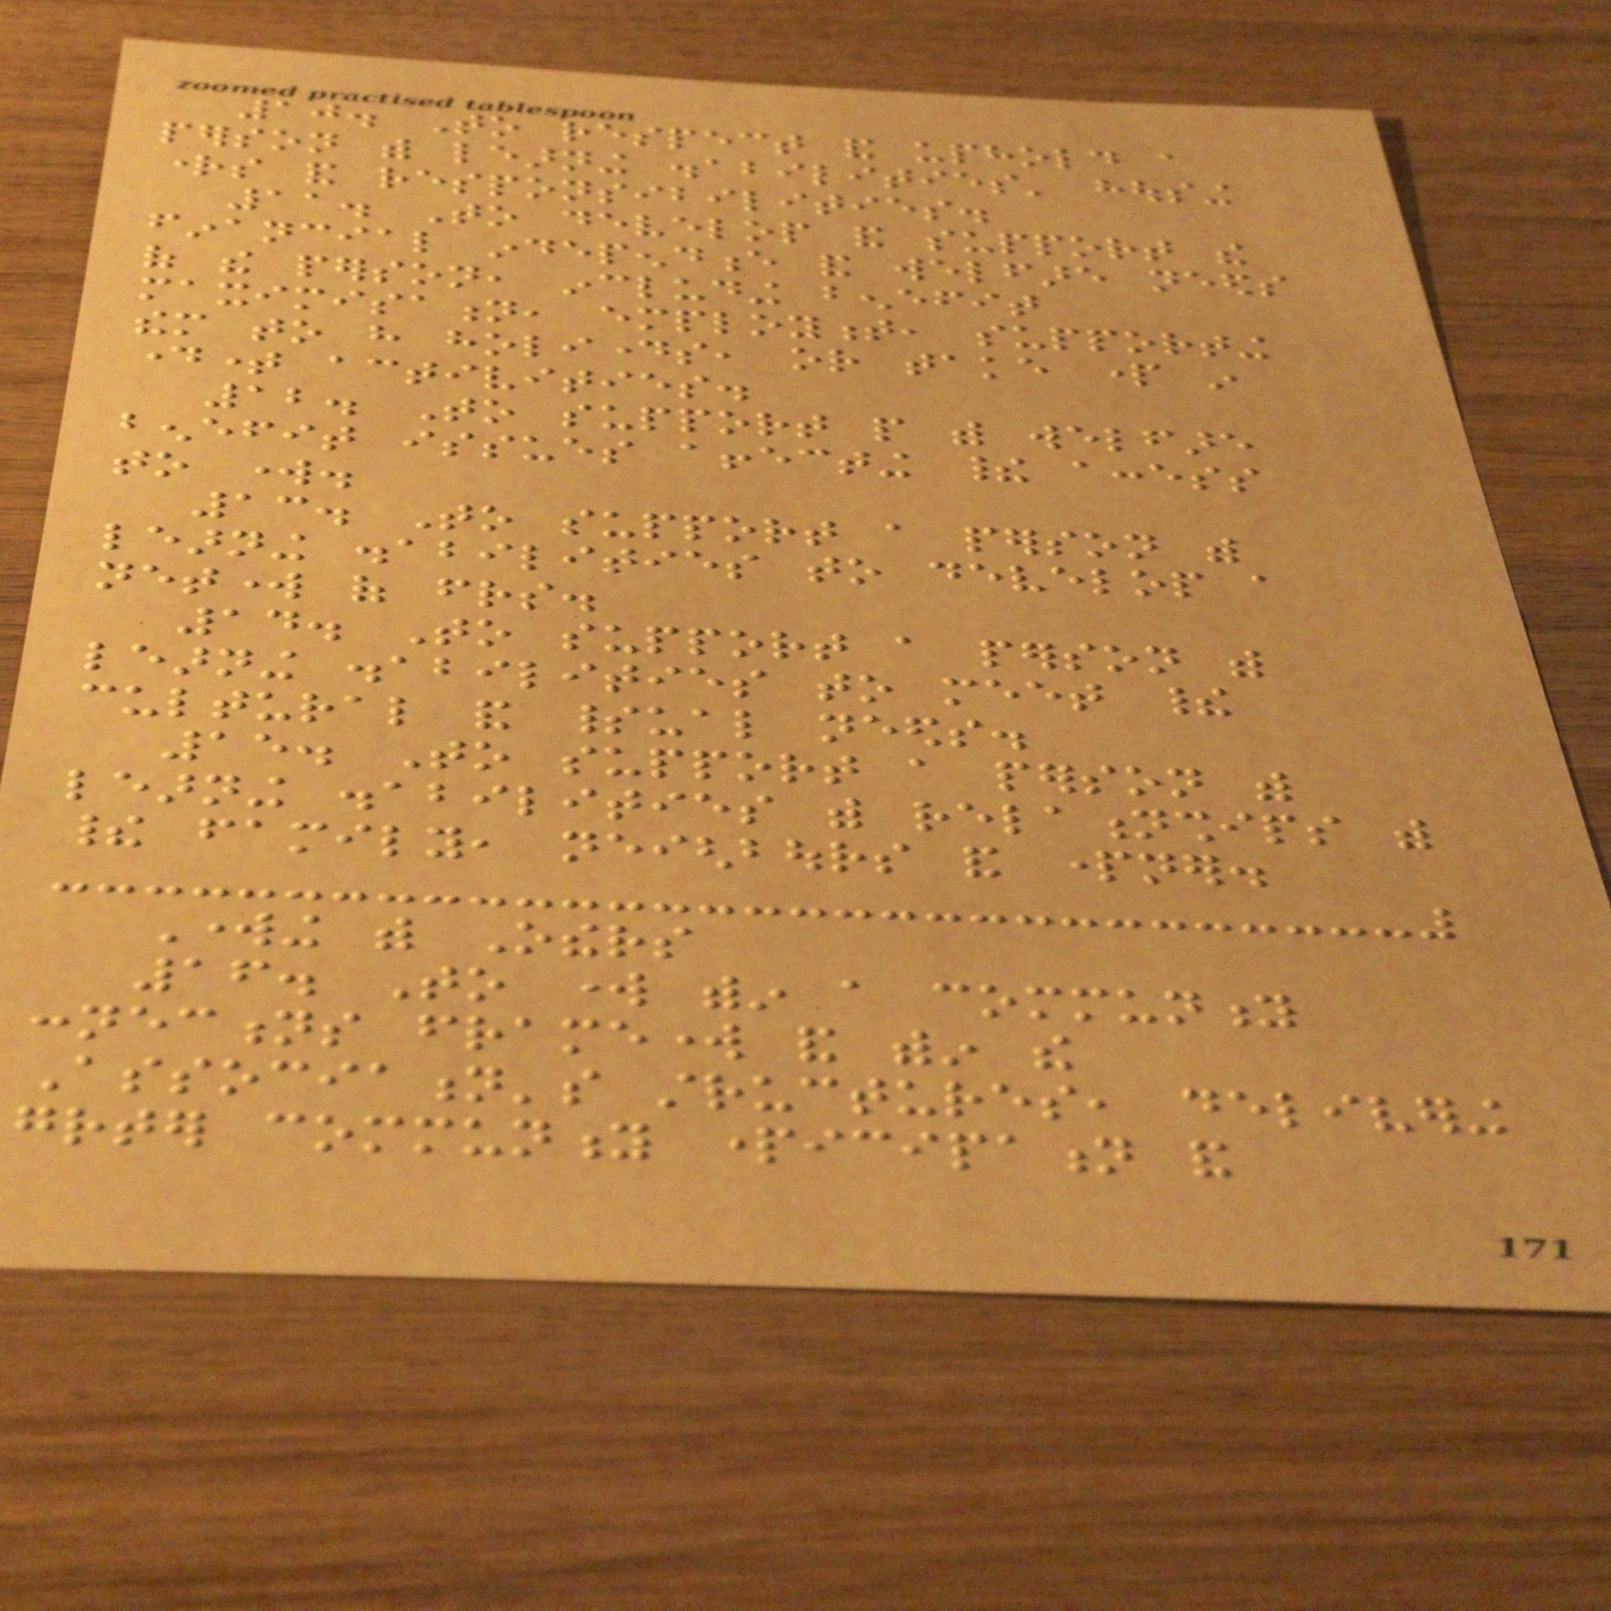10. To respect and uphold a
person with learning disabilities' housing
rights and responsibilities.
11. To develop and support the
financial independence and welfare needs
of the person, including benefit
maximisation, employment, supporting
them to have holidays, or take part in
daytime activities.
12. To support people with welfare
benefit issues affecting their access
to work.
13. To support a person with
learning disabilities to develop a
network of friends.
14. To support a person with
learning disabilities to meet their
cultural and spiritual needs.
15. To support a person with
learning disabilities with relationships with
their family, neighbours and partner.
Working with Others
16. To work within a community
connections framework and within the
Association's structures, delivering
greater community participation and
